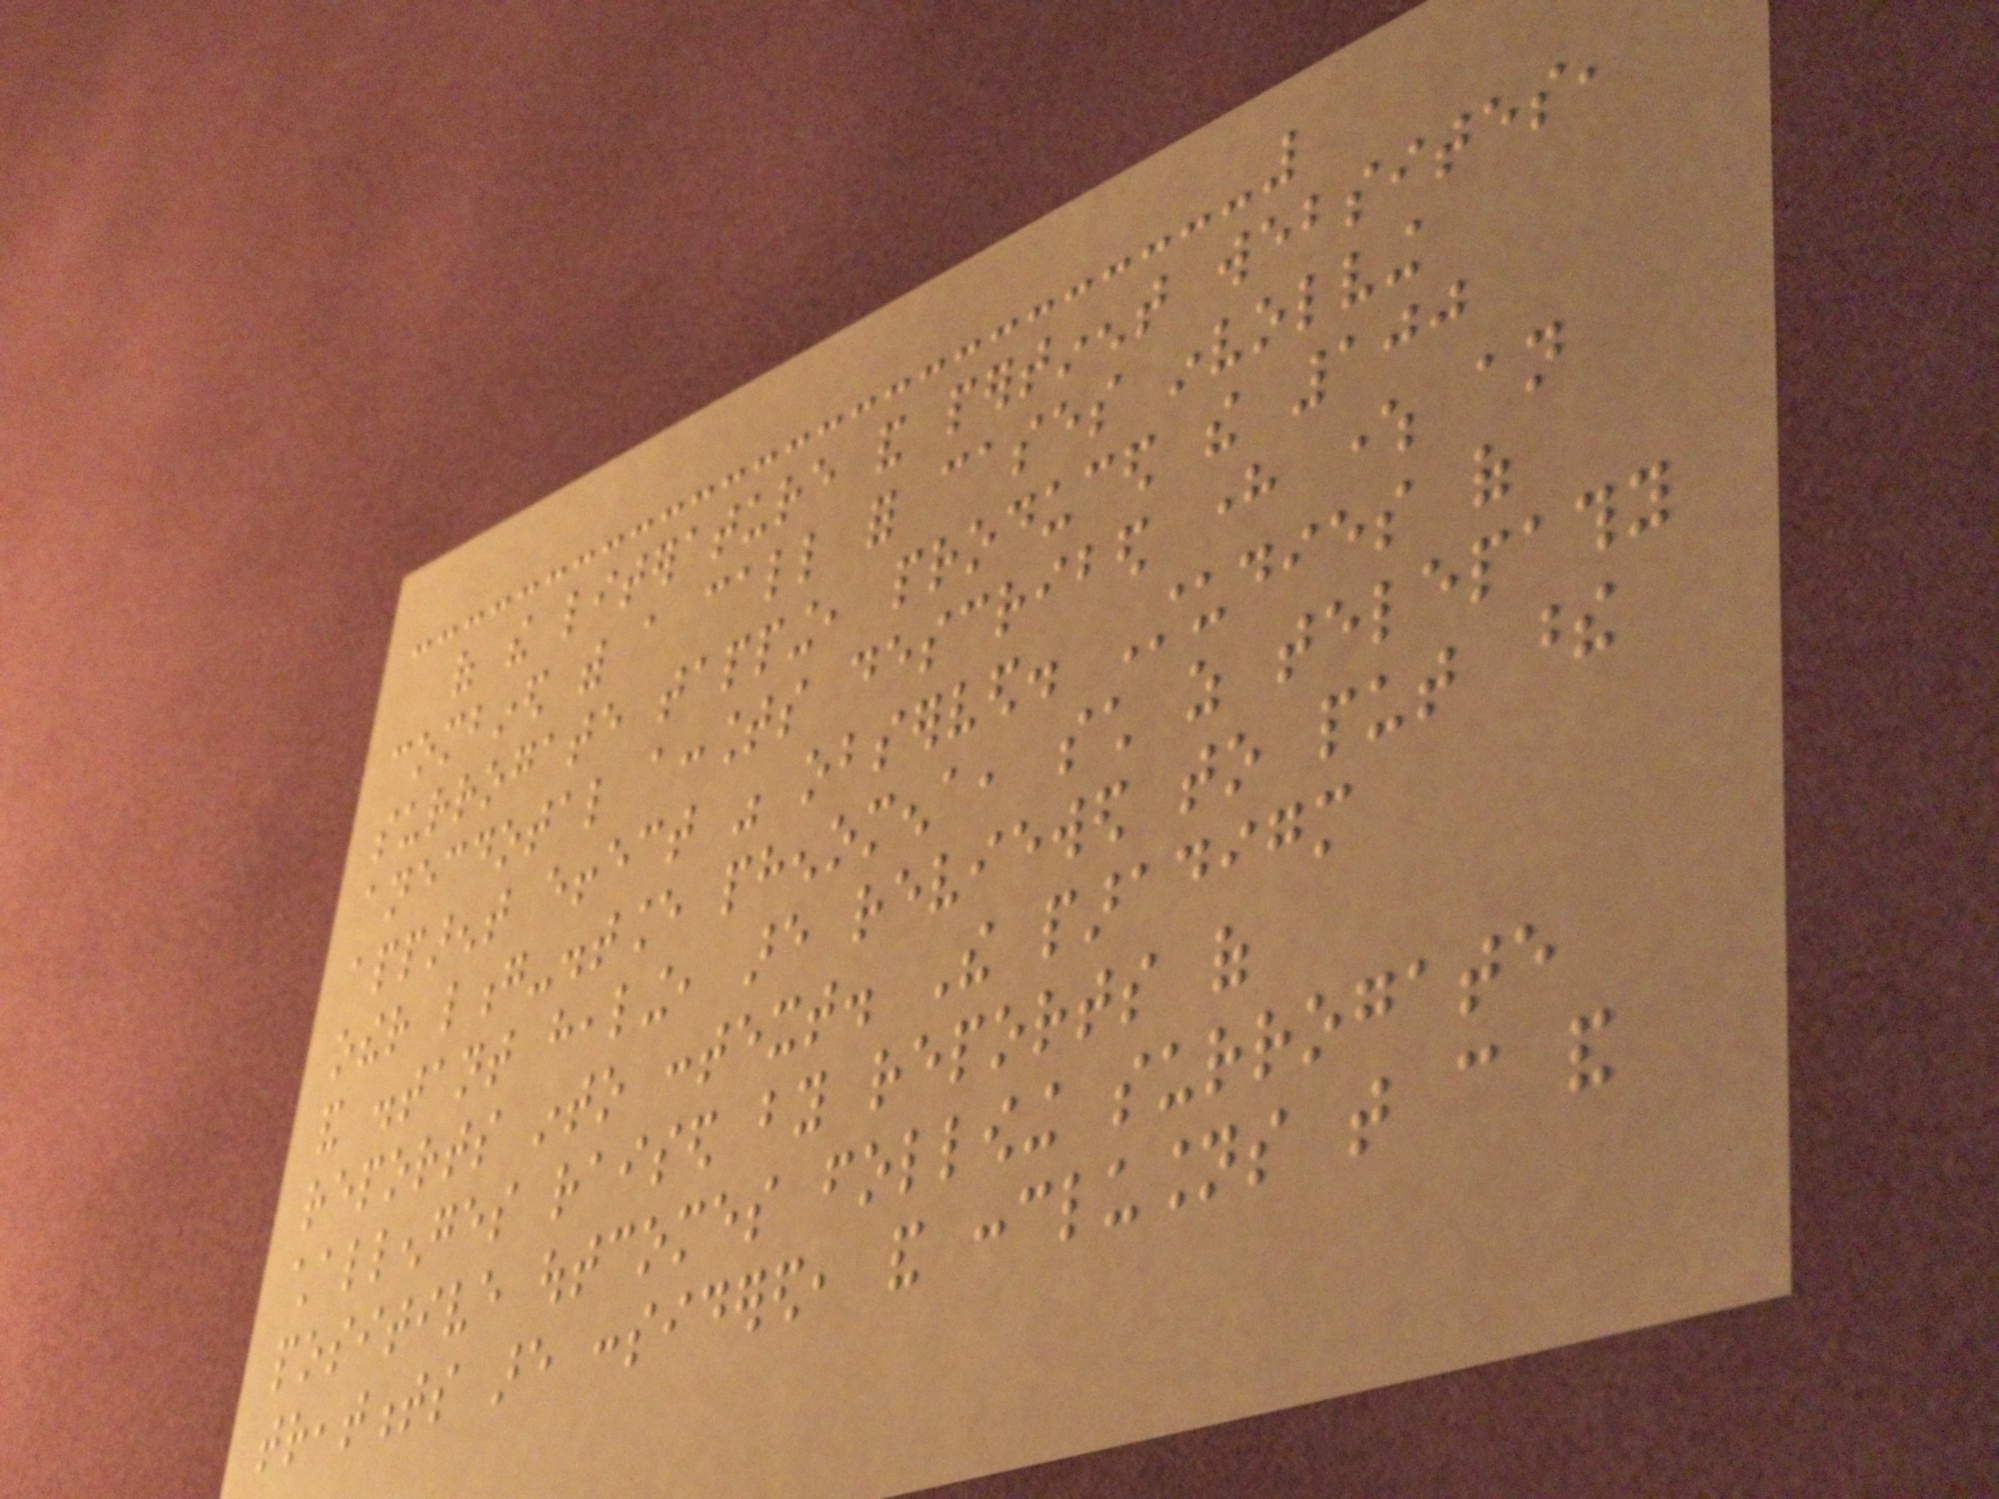of the literature and pertinent websites,
combined with a call for cases involving
surrogate tapping, produced the 100
anecdotal accounts described here where an
apparent effect was observed. Studies of
other long-distance phenomena, such as telepathy
and distant healing, are reviewed to put these
reports into context. The paradigm
challenges raised by reports of
positive outcomes following surrogate
treatments are considered, and conclusions that can and
